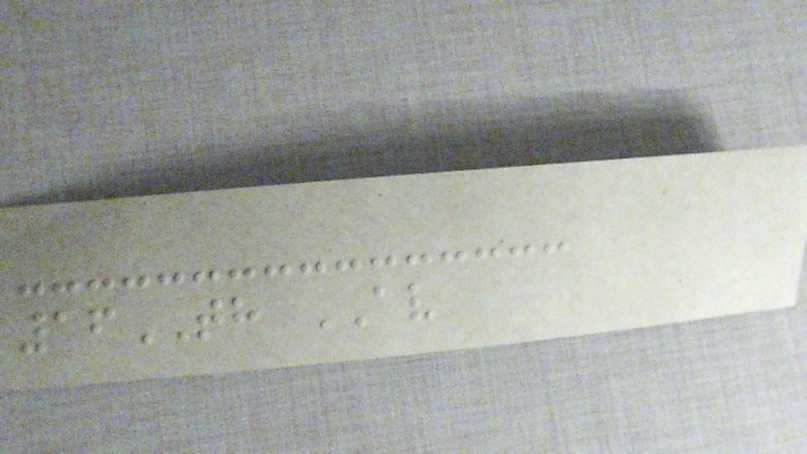16TH AV
